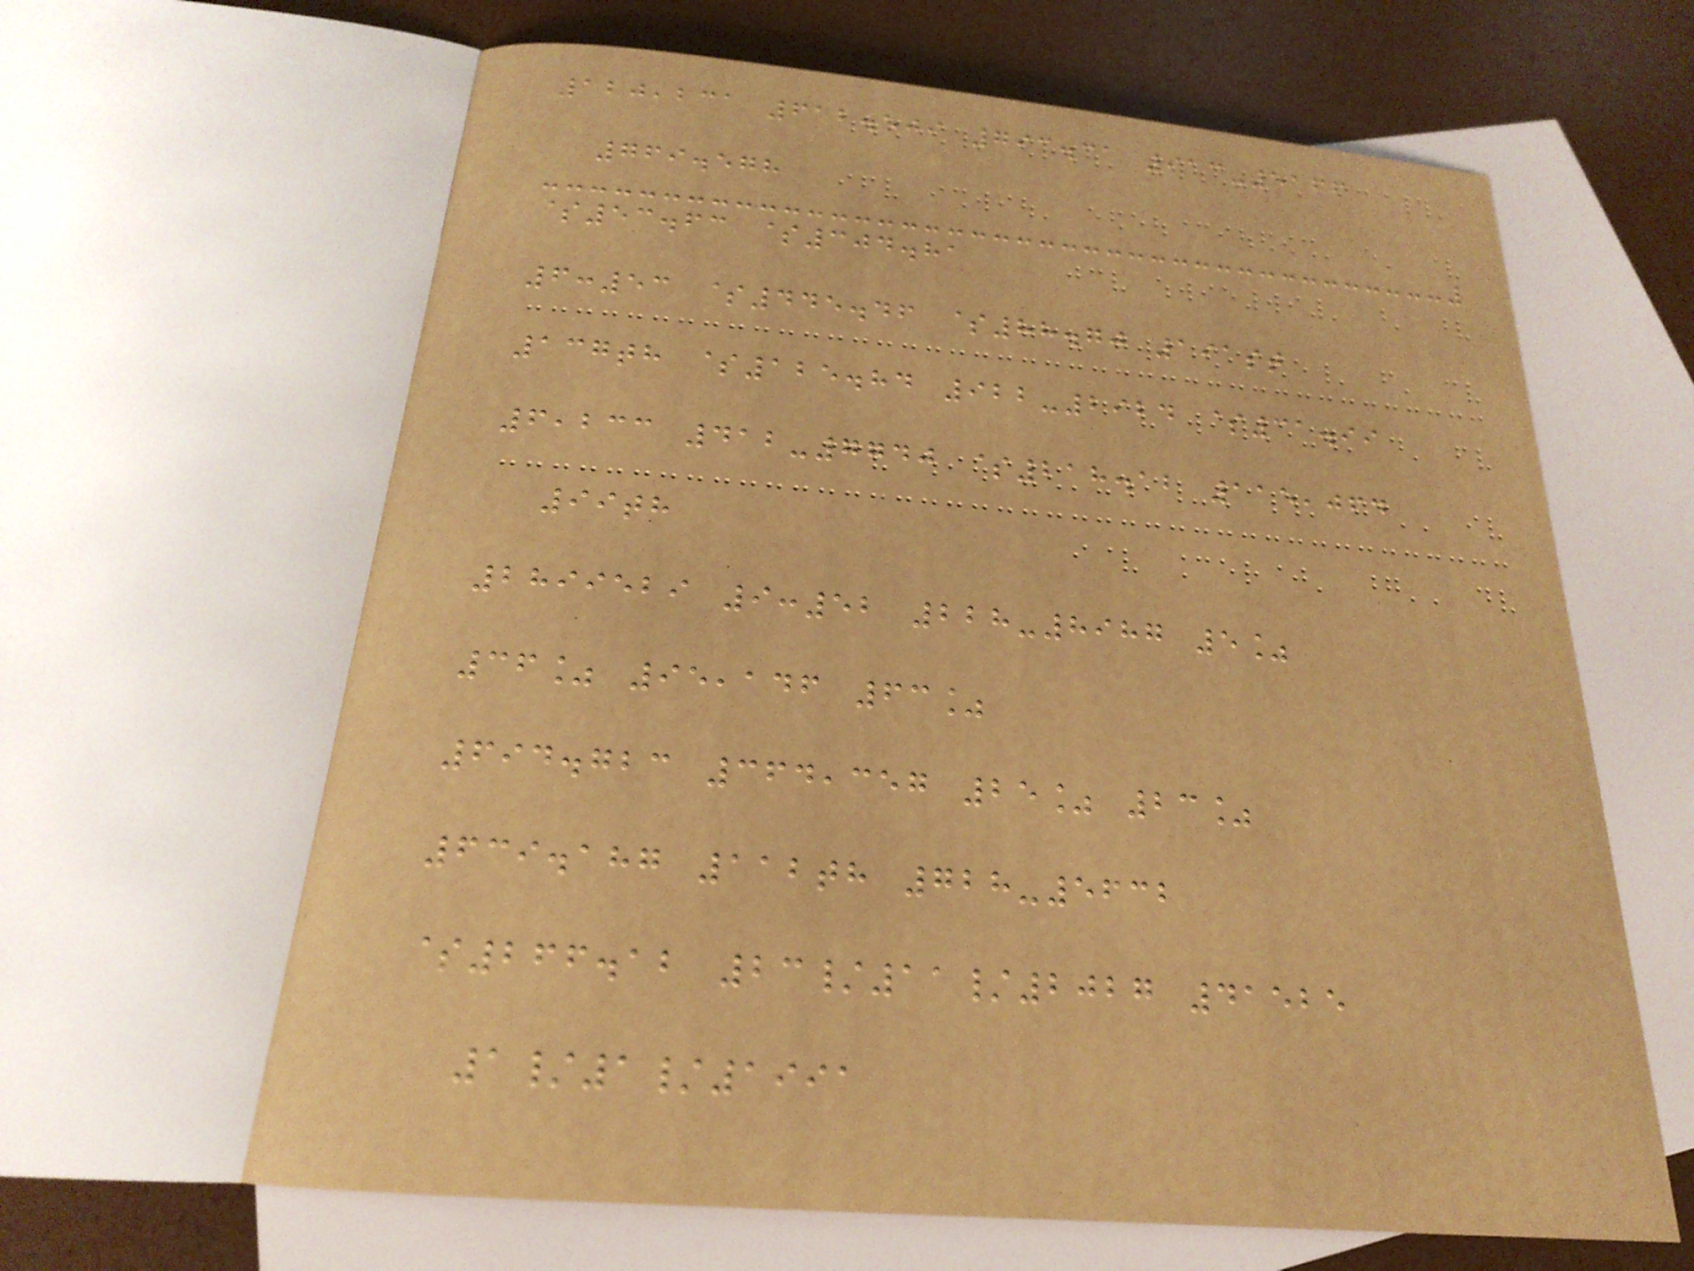120,231 612.509 793.31 913-5166
769.578
$53.63 $304.81
6:53 $445.46 $88.70 191st
137th $125.84 922-2924 $31.99
6,233 412-7740 $218.12 115,064
99th
2899529 9:52 228-8987 5%
36% 95,146 63%
694.723 364,357 25% 23%
639.187 112th 728-5632
$266.12 23/11/2027 41525
1/1/1991
